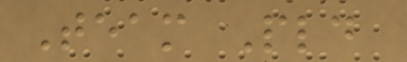Team Pld
